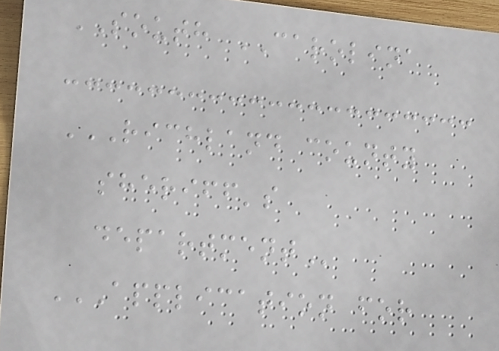SOUTH CAROLINA
RICHLAND COUNTY
SHERIFF'S
DEPARTMENT
APPLICATION FOR
